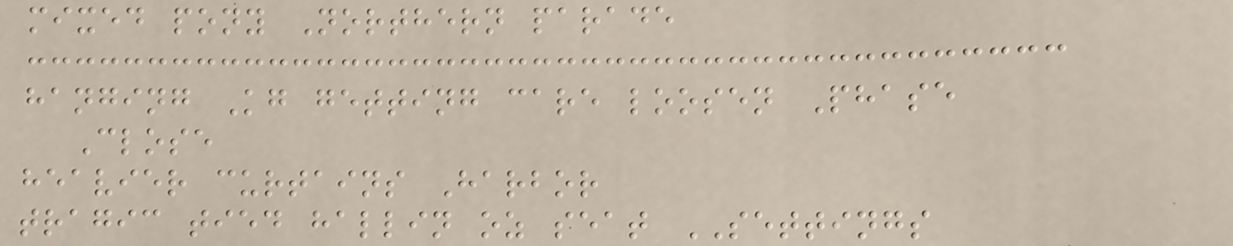mixed pony Northern parade
hanging Kg getting care loosen Phase
Close
heavier curtains Harbor
tragic tied hallin oz seat SETTINGS
